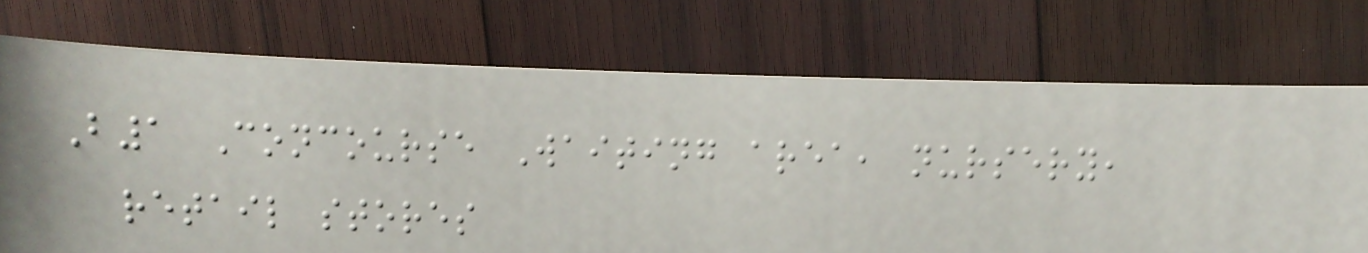B1 Concourse Waiting area, nursery,
retail stores
